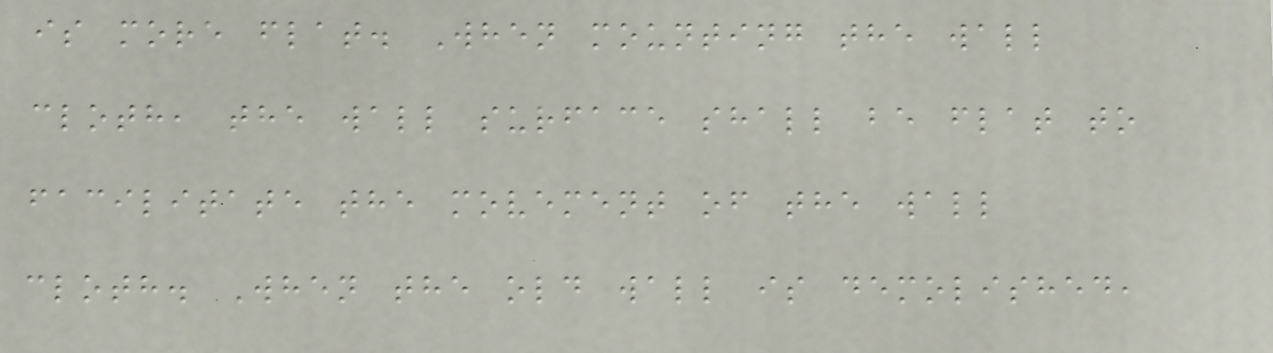is more flat. When mounting the wall
cloth, the wall surface shall be flat to
facilitate the movement of the wall
cloth. When the old wall is demolished,
